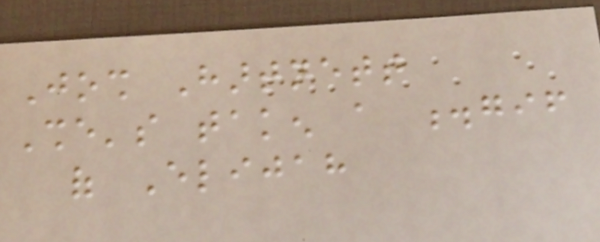Josh Hartnett
She's taken a .gif
of Elijah
